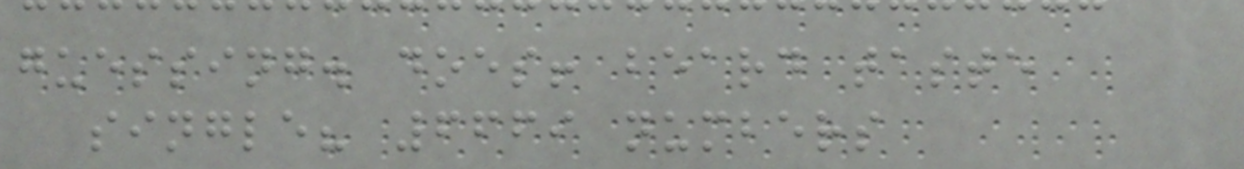guessing. does! beard taste
single? 6669 numbers
